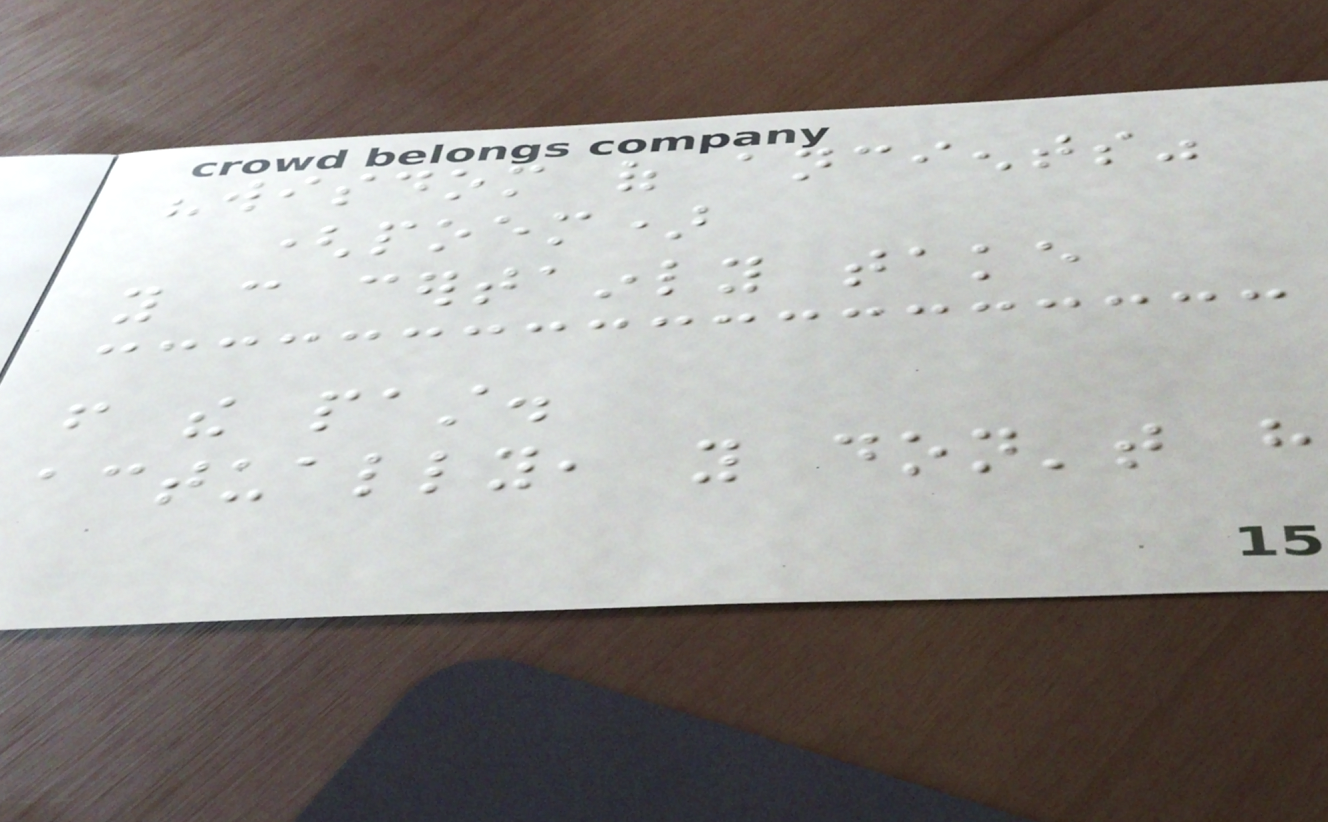"wisdom of ancients"
(poem)
you can certainly take
from the past.
actually, you don't have
